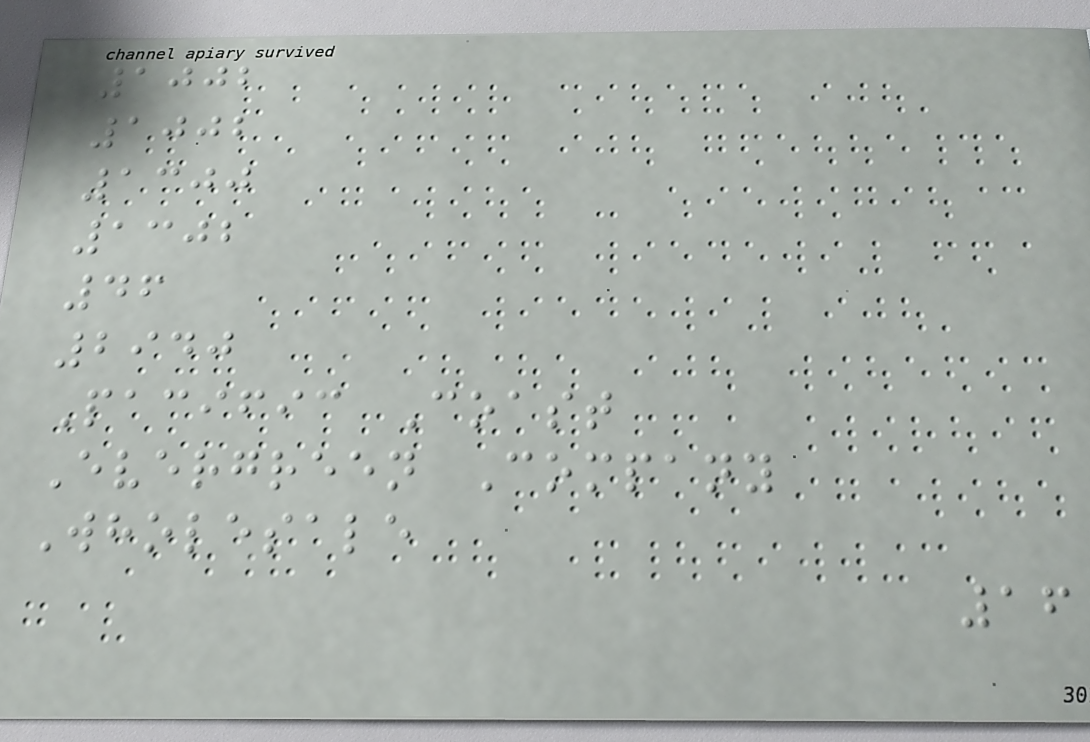1002
1002
1300
1302
46
2940
Pacific Coast
Evergreen Company
Wholesale
16
